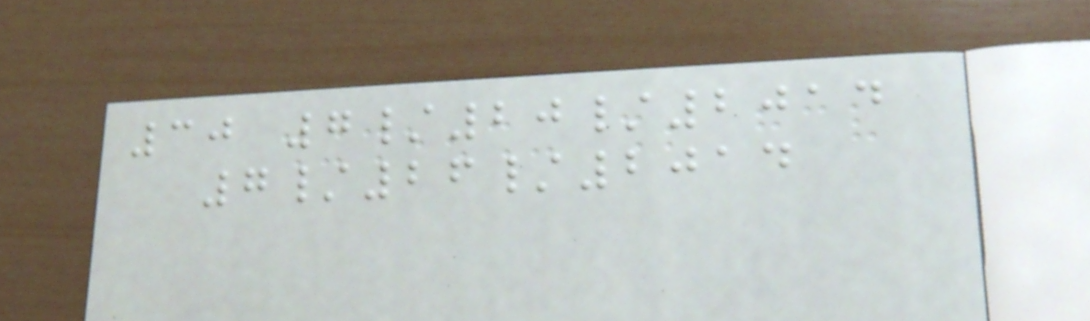30 7/20/2014
7/26/2014
